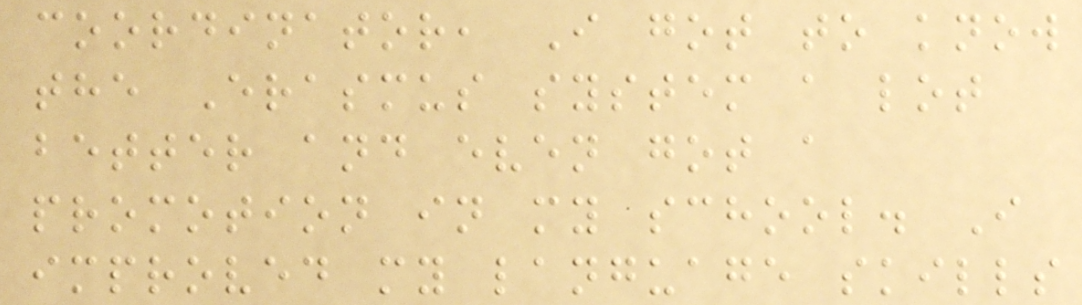coordinator, I got to know
the Erasmus system a lot
better and even got a
promotion in my school. I
improved my language skills
